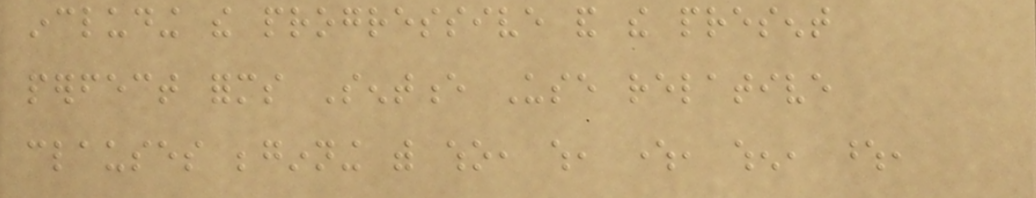including the progressive and the present
perfect forms Sentence Use relative
clauses beginning with who, which, where, when, whose,
